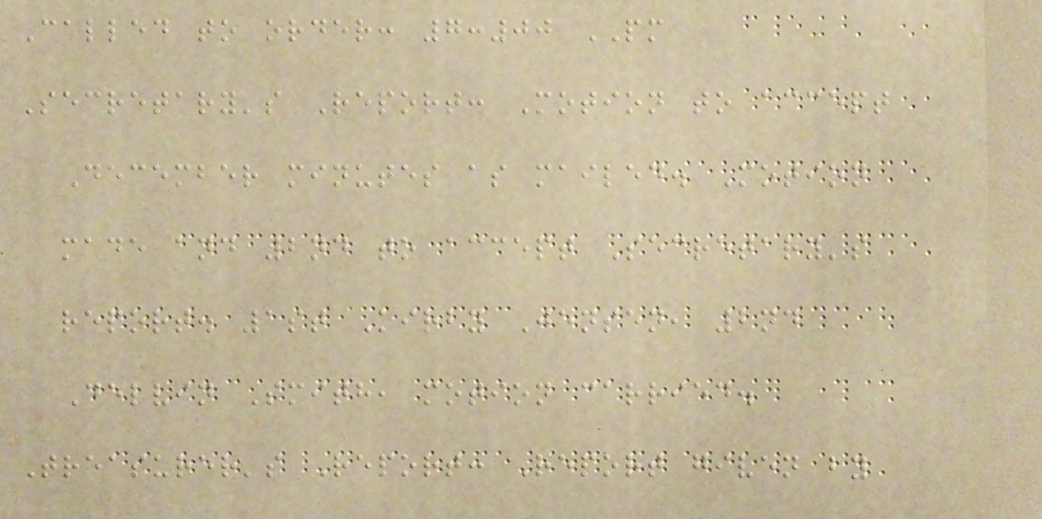Called to order: 7:00 PM
Secretary's Report: Motion to accept
December minutes as mailed. Motion
made and 2nd to accept Secretary's
report. 1st Kirby Jensen, 2nd
Delvin Smith, motion carried.
Treasurer's Report: Report given by
